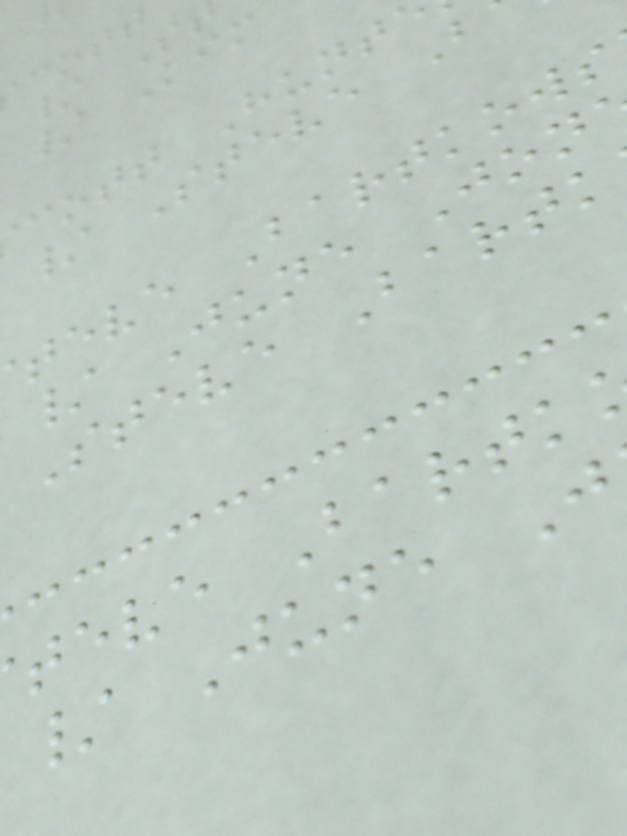cott Hunt
/ Steve B
teve Bartkows
/ June Jon
Steve Bartk
teve Bartk
/ June J
